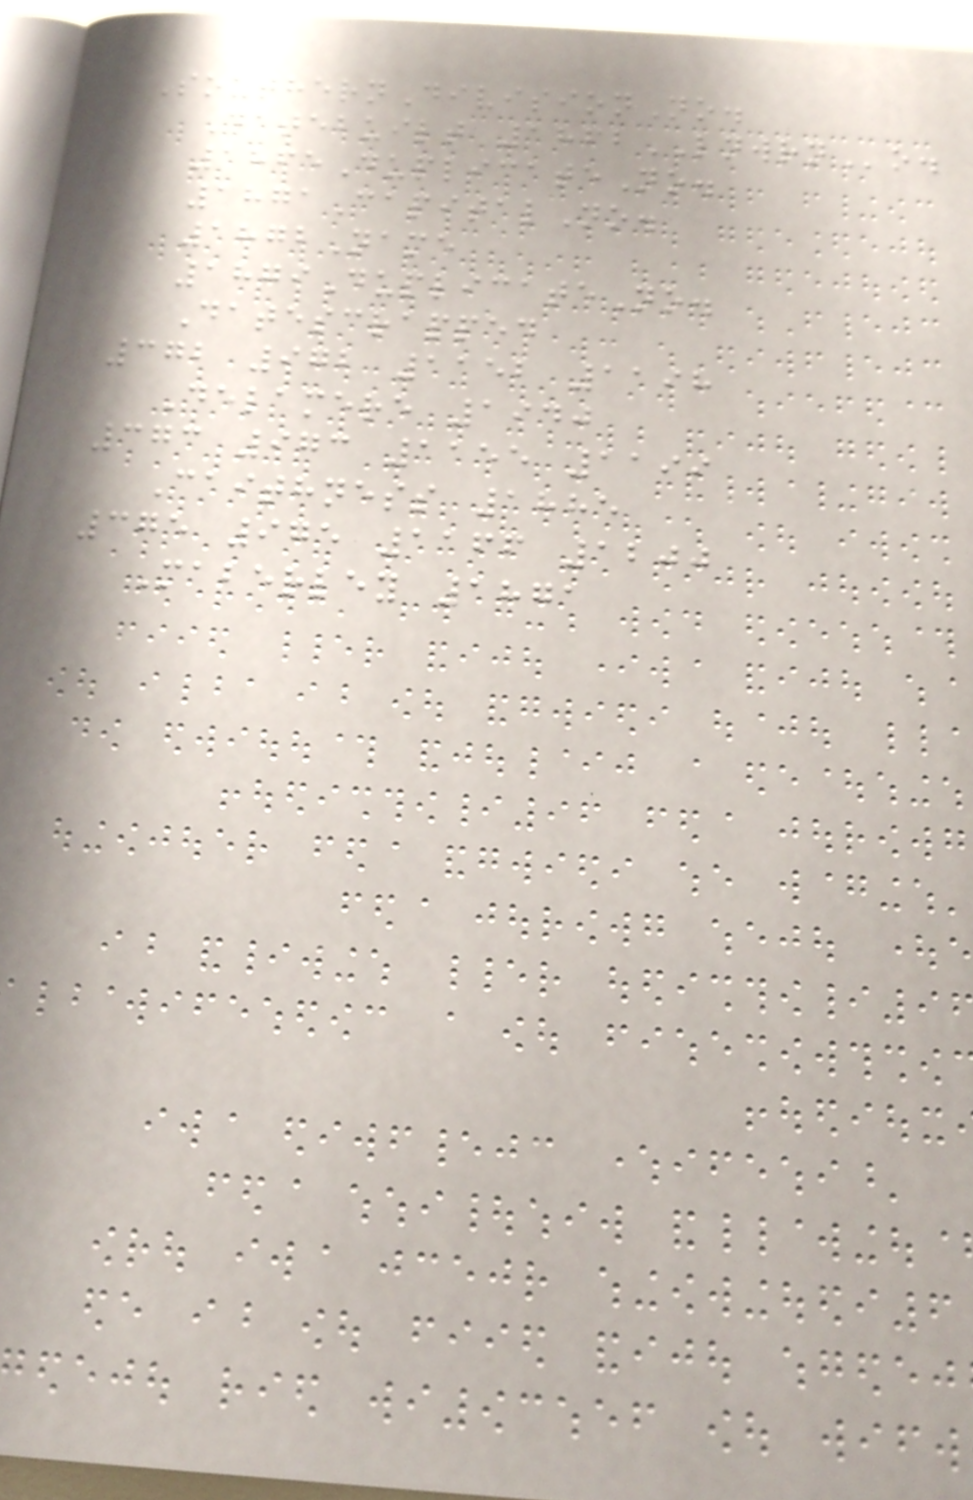SouthernDivisionNo.
Datebuilt 1862LNWRNo.
1865DuplicateNo.
1871CapitalNo.
1872Name
1879DuplicateNo.
Datescrapped
372 972 1152 1198
Delamere 1940
373 973 1155 1199
Caithness 1885
375 975 1166 1200
Maberley 1871
